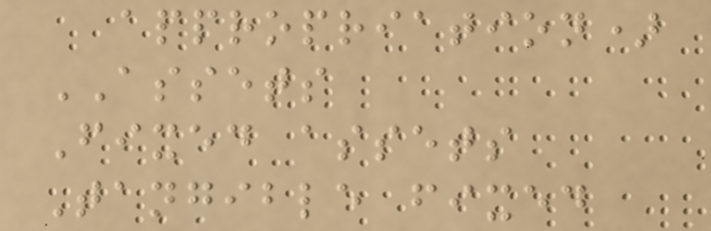appropriation)
ASSETS
Fixed assets
Tangible fixed
